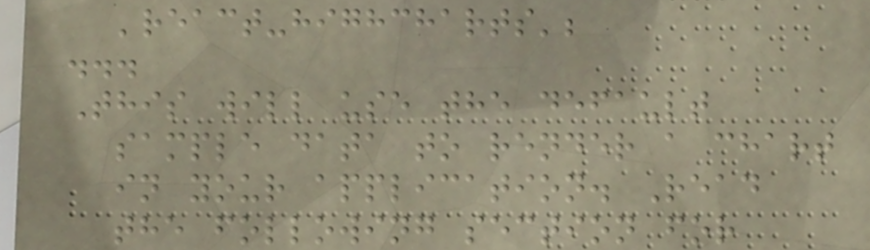'react-highcharts';
...
This will use the default
sample data to render a chart
in your application. Read
the following section for
